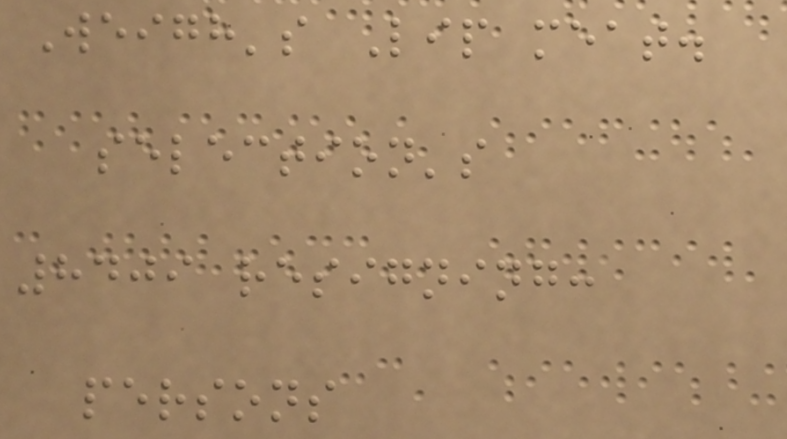Weigh's Lip meat.
selection's
8409 resigning:
persons
